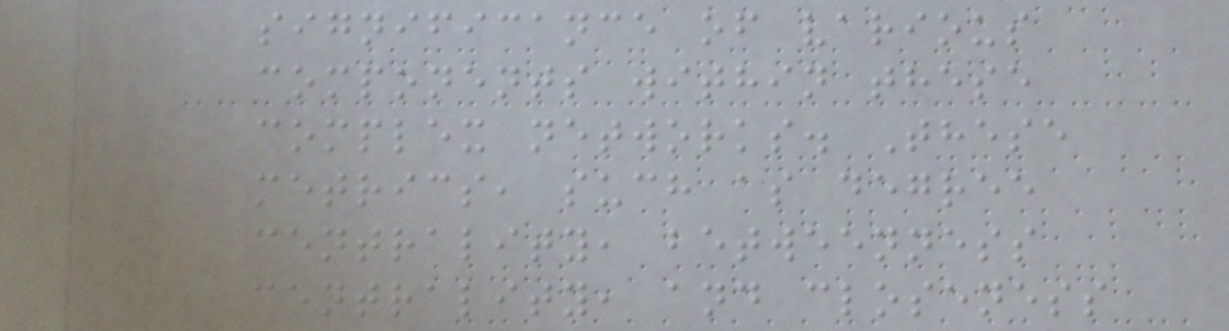significance of various
components within these
complex networks. These
metrics, such as degree
centrality, betweenness
centrality, and closeness
